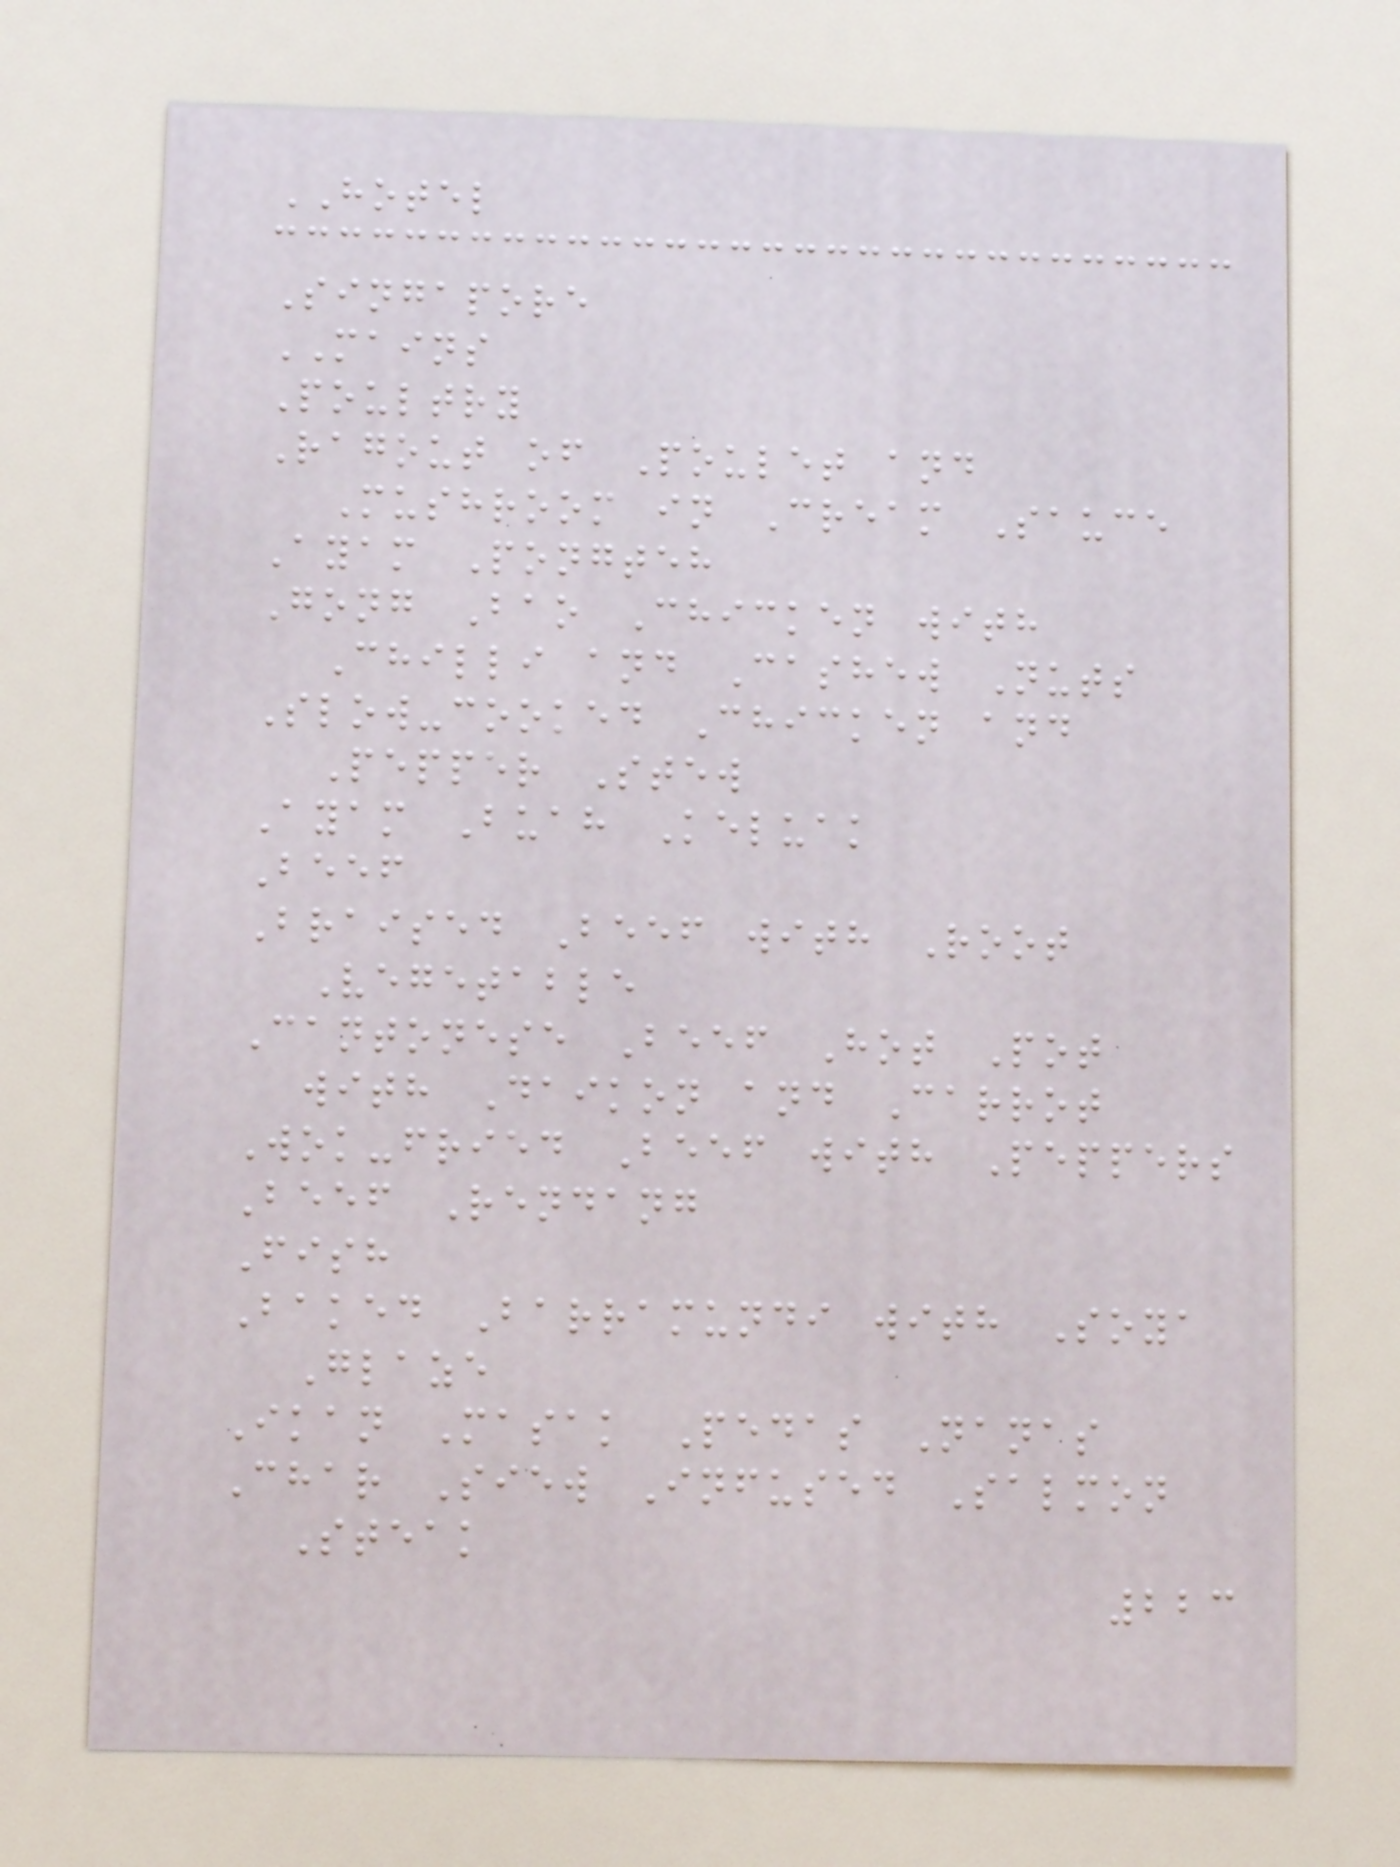HOTEL
Singapore
MAINS
Poultry
Ragout of Poulet and
Mushroom in Cream Sauce
Ayam Pongteh
Gong Bao Chicken with
Chilli and Cashew Nuts
Slow-cooked Chicken and
Pepper Stew
Ayam Buah Keluak
Beef
Braised Beef with Root
Vegetable
Cantonese Beef Hot Pot
with Daikon and Carrot
Wok-fried Beef with Peppers
Beef Rendang
Fish
Baked Barramundi with Soya
Glaze
Ikan Masak Pedas Nanas
Char Siew Infused Salmon
Steak
223
